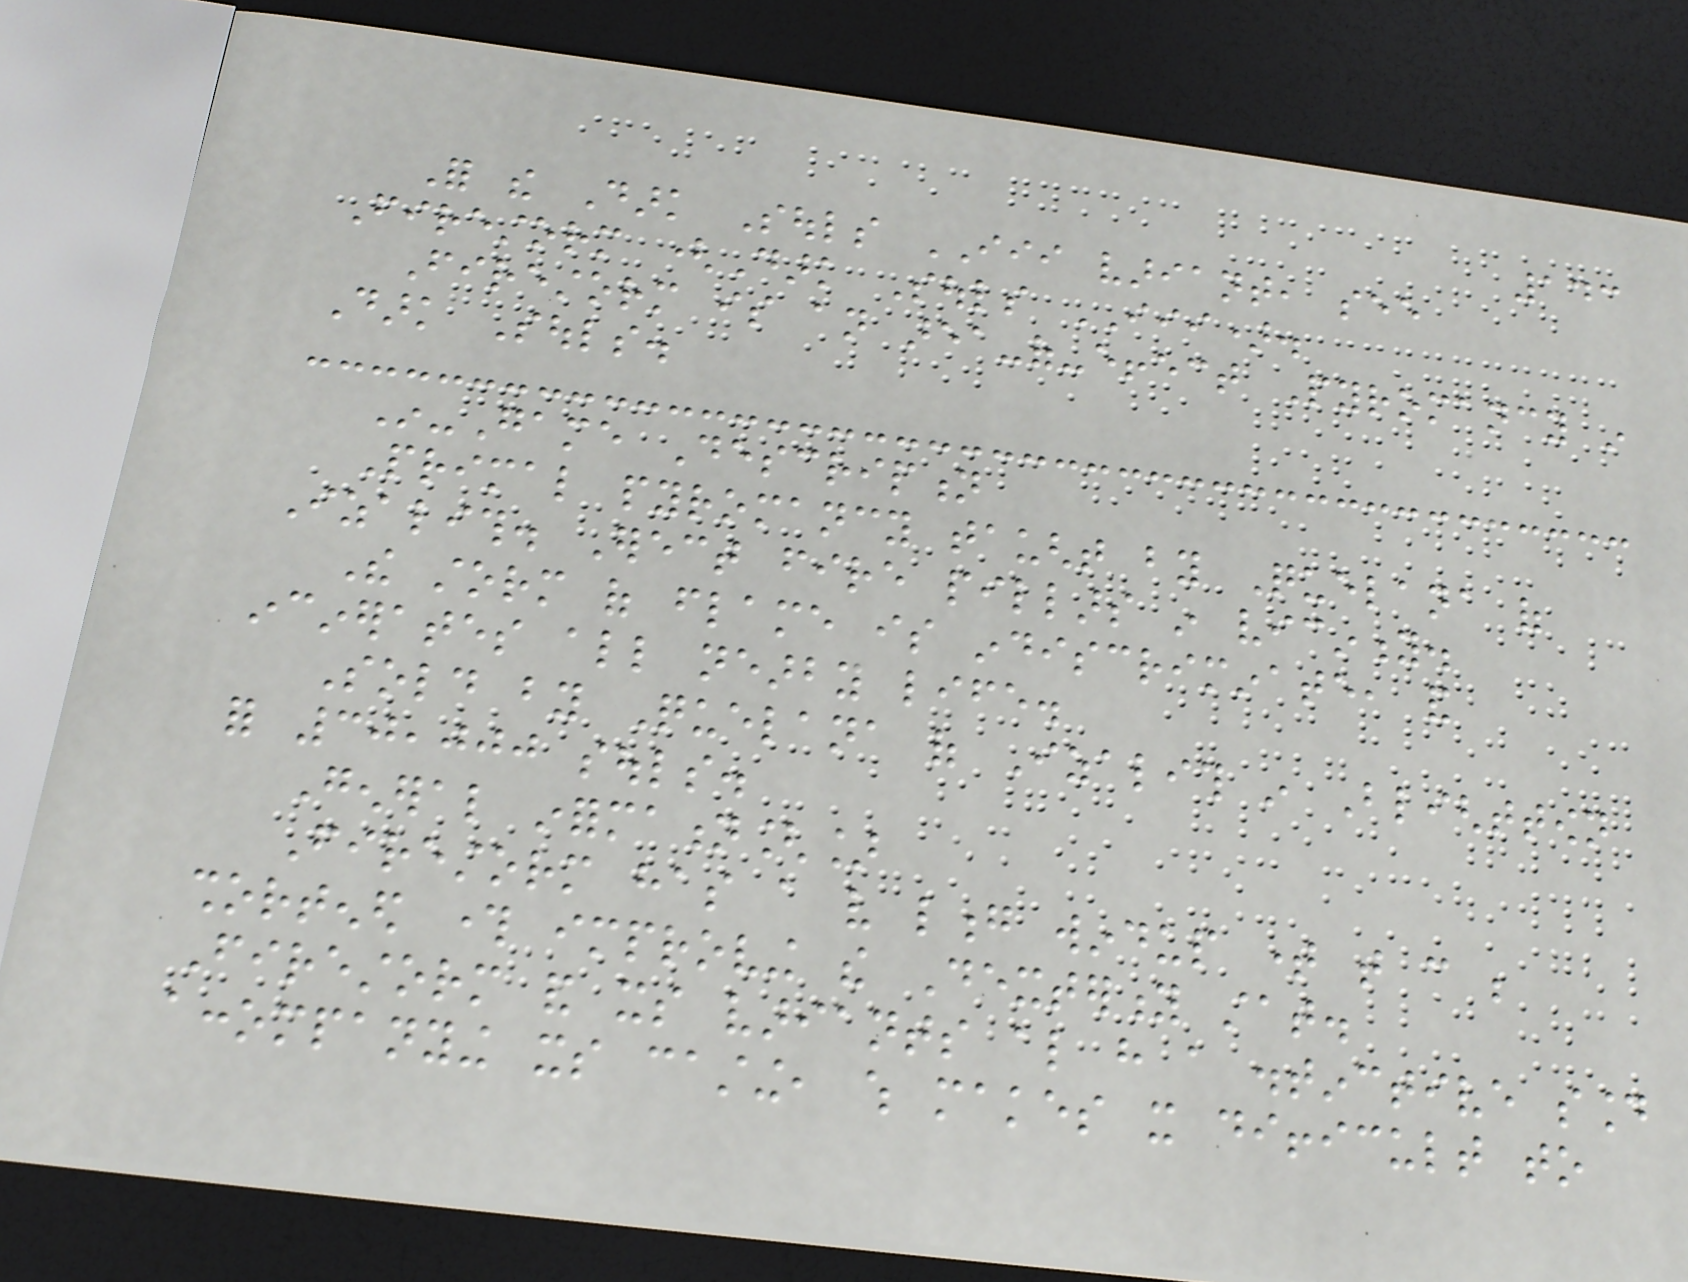143
For the Dark Souls III variant, see
Firestorm (Dark Souls III).
Firestorm is an area-of-effect Pyromancy in
Dark Souls.
In-Game Description
Primal pyromancy taught by Quelana of
Izalith. Erect fire pillars in vicinity.
The storm of flame is indiscriminate, and
incinerates all nearby life.
Sold by Quelana of Izalith in Blighttown
for 30,000 souls.
General information[]
Firestorm has a very long windup time that can be
shortened through improving the Dexterity stat.
Firestorm and its variants also have a distinctive sound
accompanying its casting, which makes it difficult to
